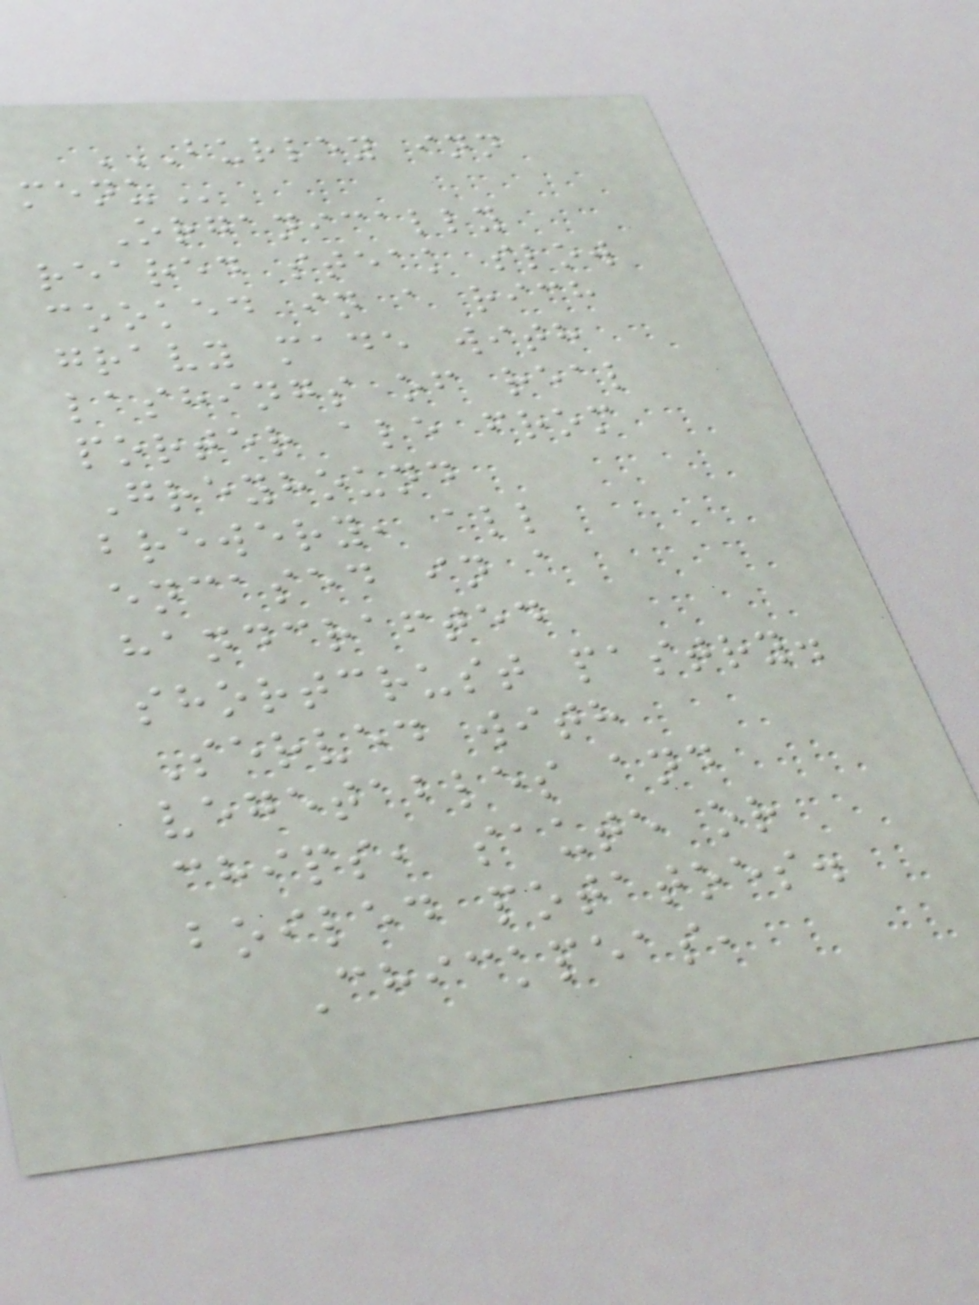BURLEY INN
MENU
Organically
reared steak slow
cooked in a rich
gravy made with
lashings of real
porter ale from
Greyhound
brewery, all
encased in a
handcrafted
shortcrust pastry.
Served with
vegetables and
chips, saute or
boiled potatoes.
Chickpeas,
